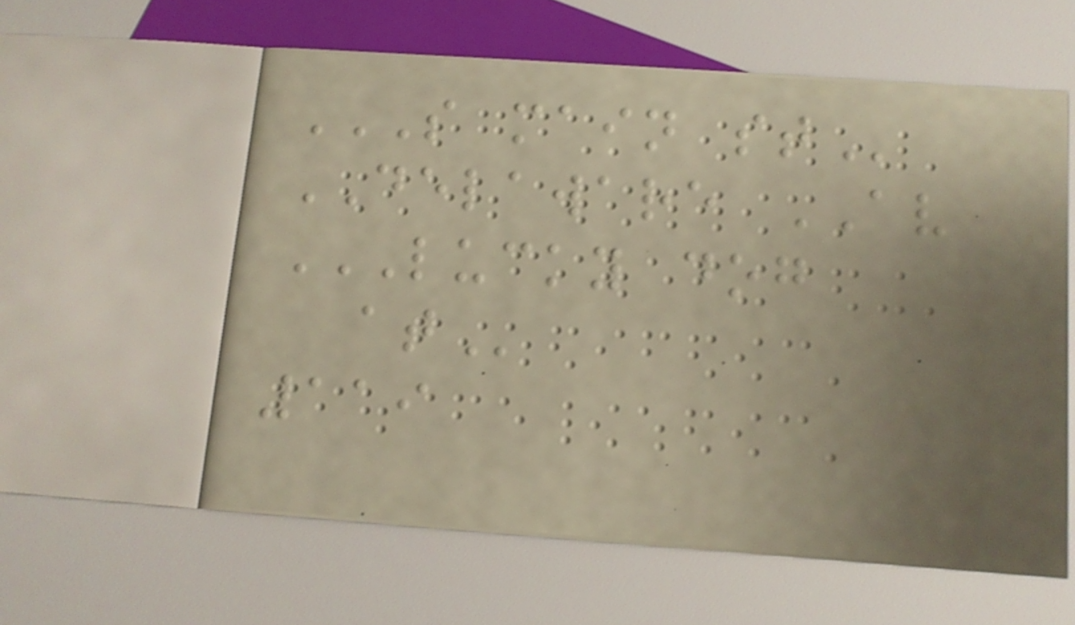S MAIN ST
DELAWARE AV
LUCKY DOG
AT
119
